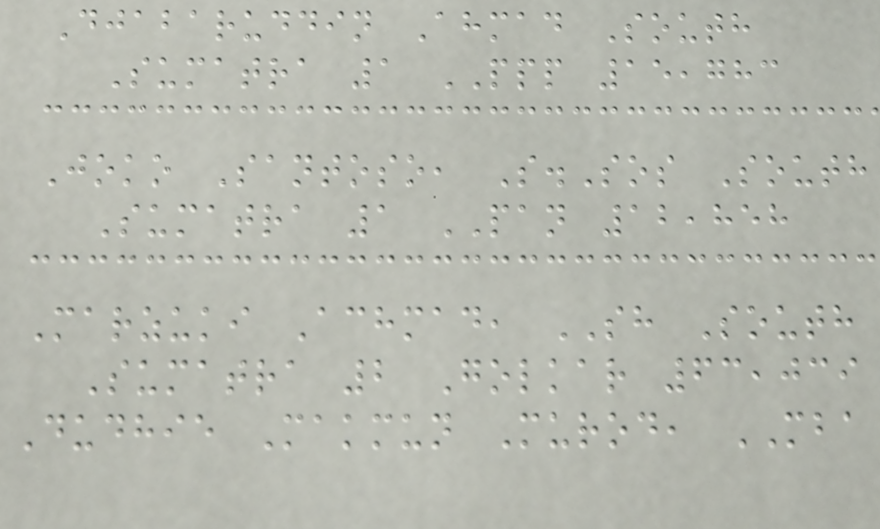Djabaruddin Ahmad South
Sumatra 1 PPP 15,783
Joko Santoso, S.Sos South
Sumatra 1 PAN 12,858
Marzuki Achmad, SH South
Sumatra 2 Golkar 63,039
Dudhie Makmun Murod, MBA
